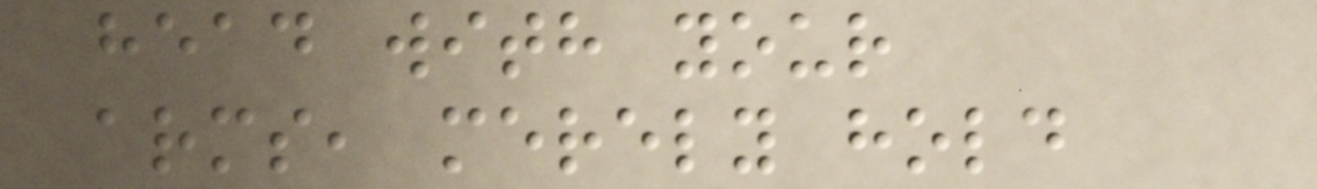head with your
arms, merely hold
